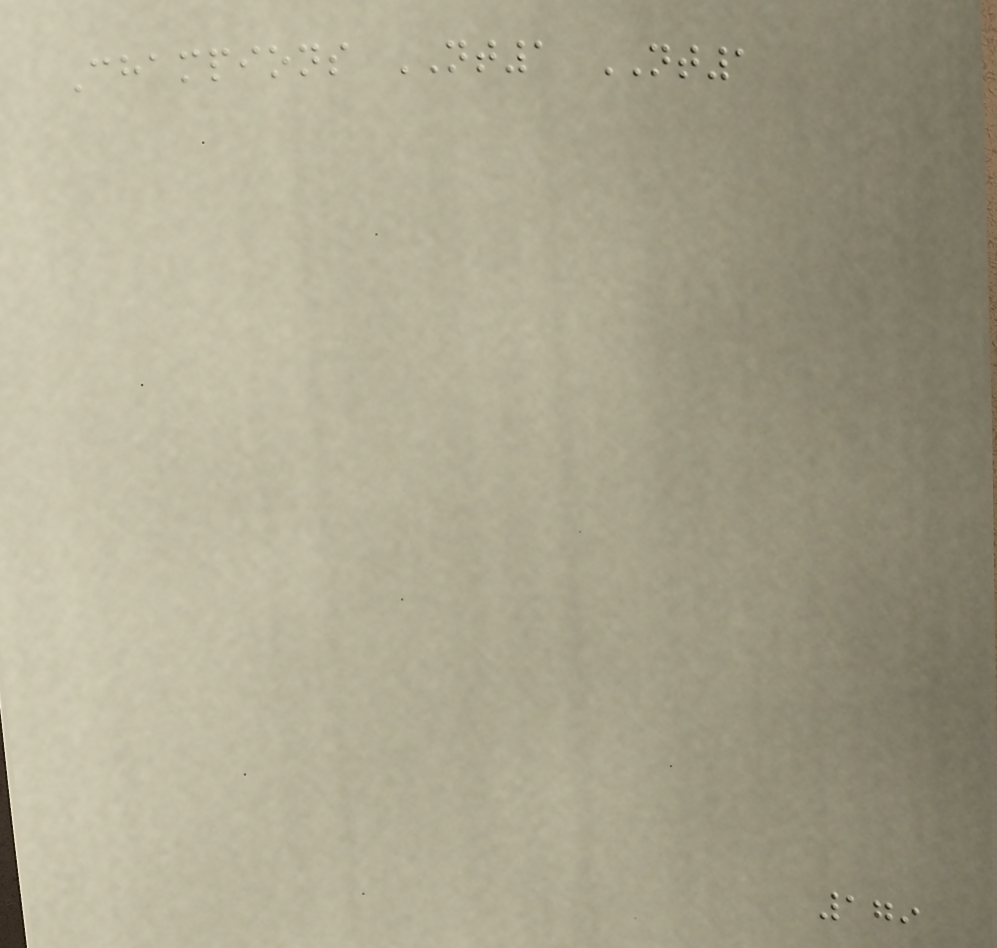Champions NT1 NT1
179
